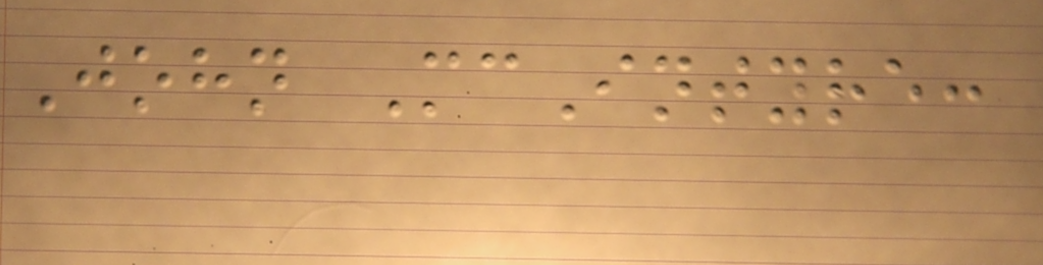John McIntyre:
